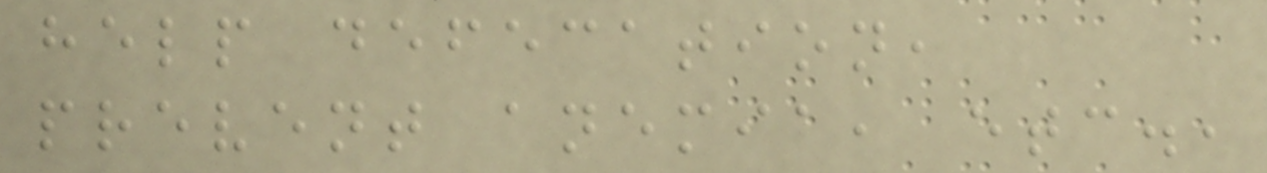help defecation,
prevent anemia, etc.,
